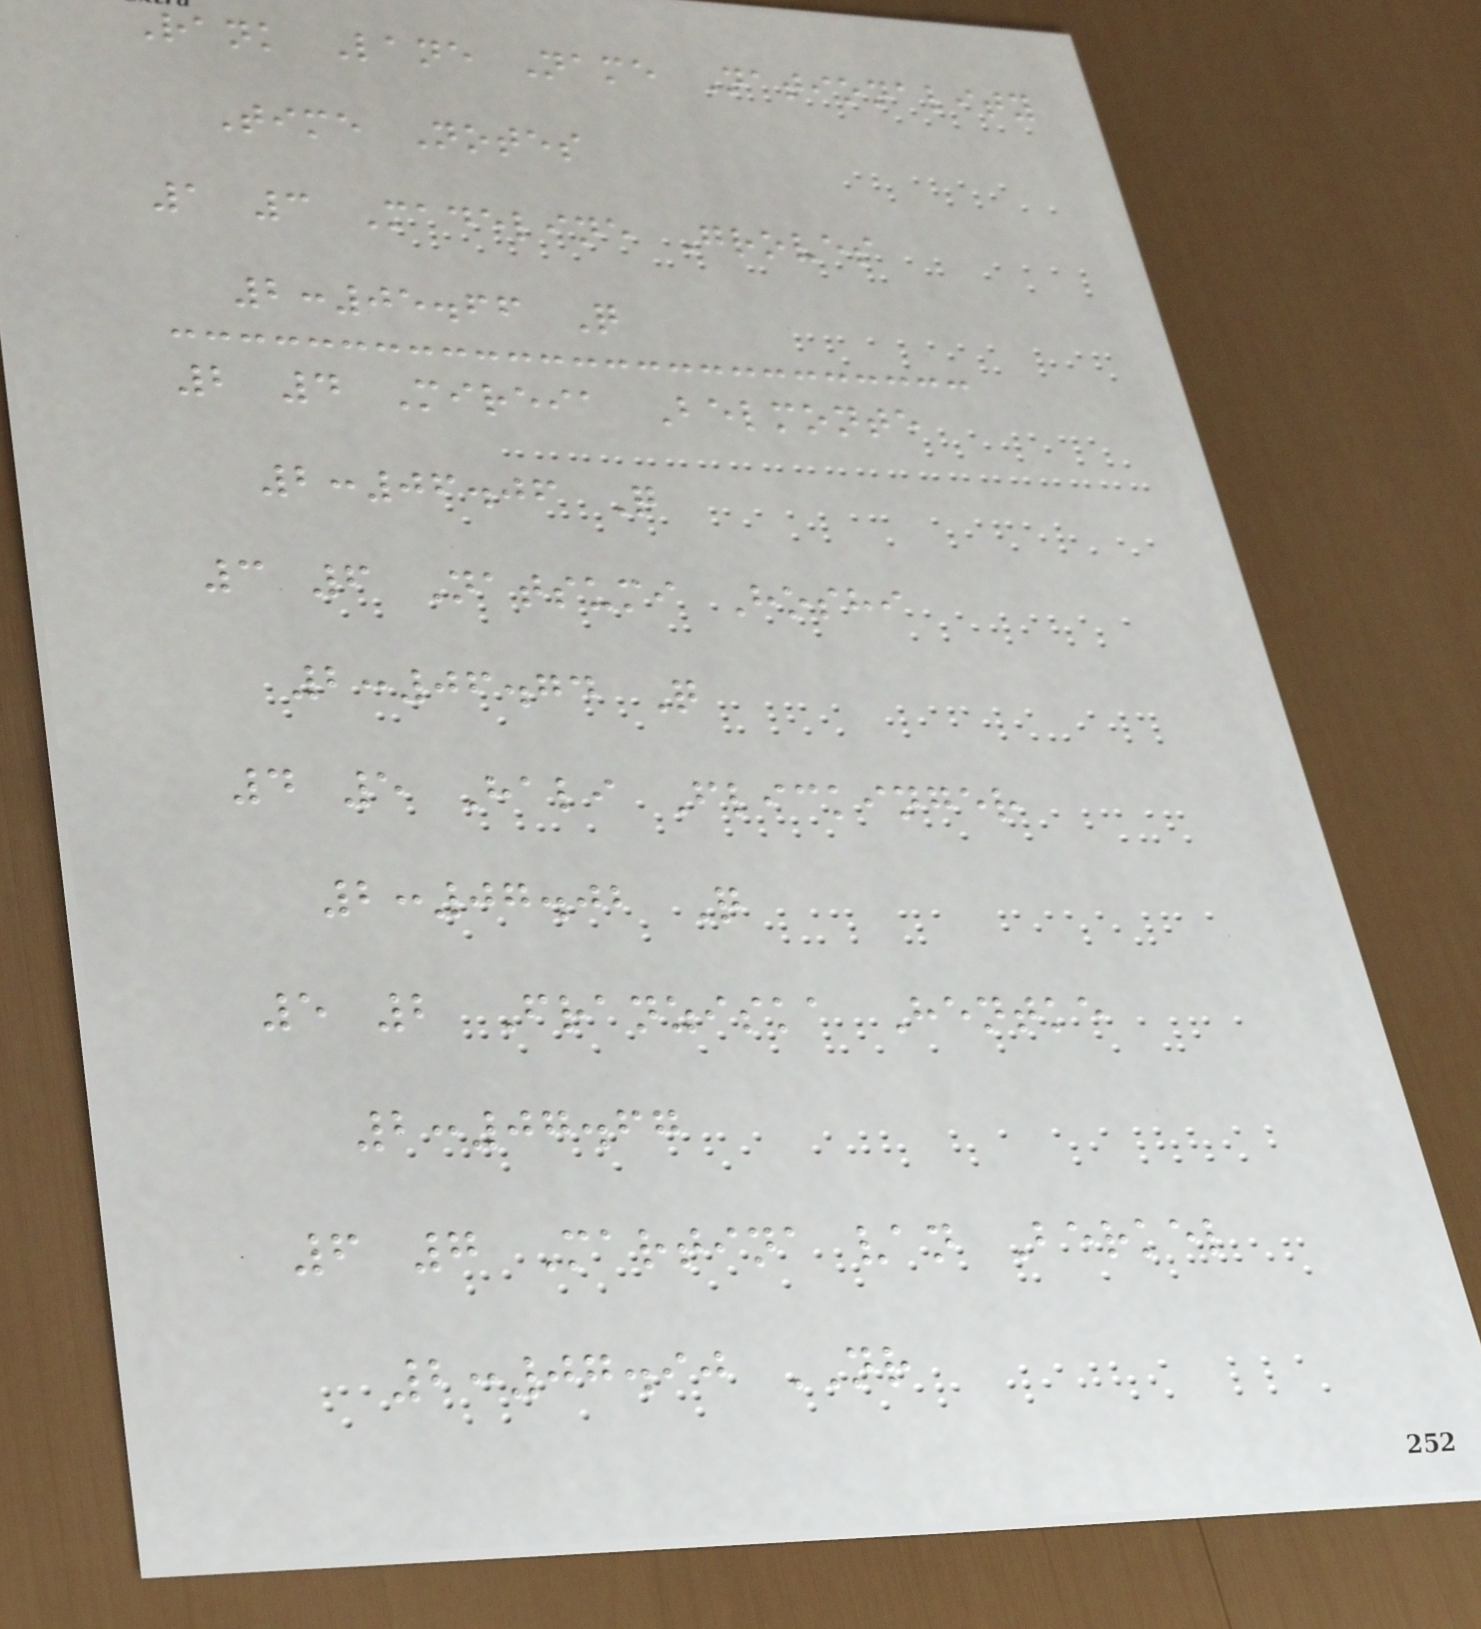Rank Lane Name Nationality
Time Notes
1 3 Madeline Groves
2:05.66 Q
2 4 Mireia Belmonte
2:06.06 Q
3 6 Natsumi Hoshi
2:06.74 Q
4 5 Hali Flickinger
2:07.02 Q
5 2 Franziska Hentke
2:07.67
6 7 Martina van Berkel
2:07.90 NR
